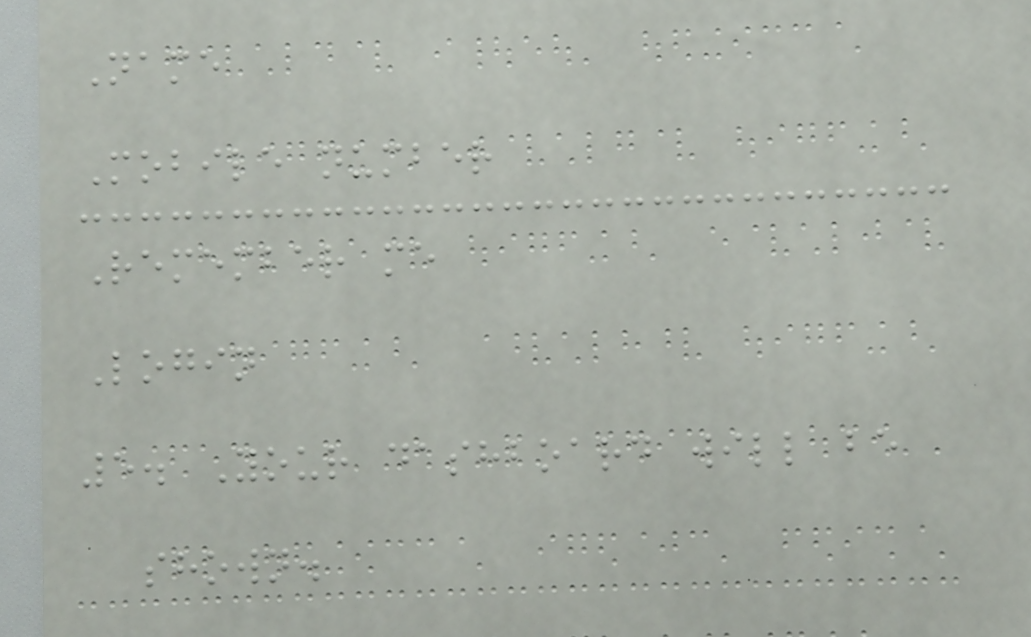Name
Mobile number
Remember me
Login
5. Your dashboard will be
shown.
